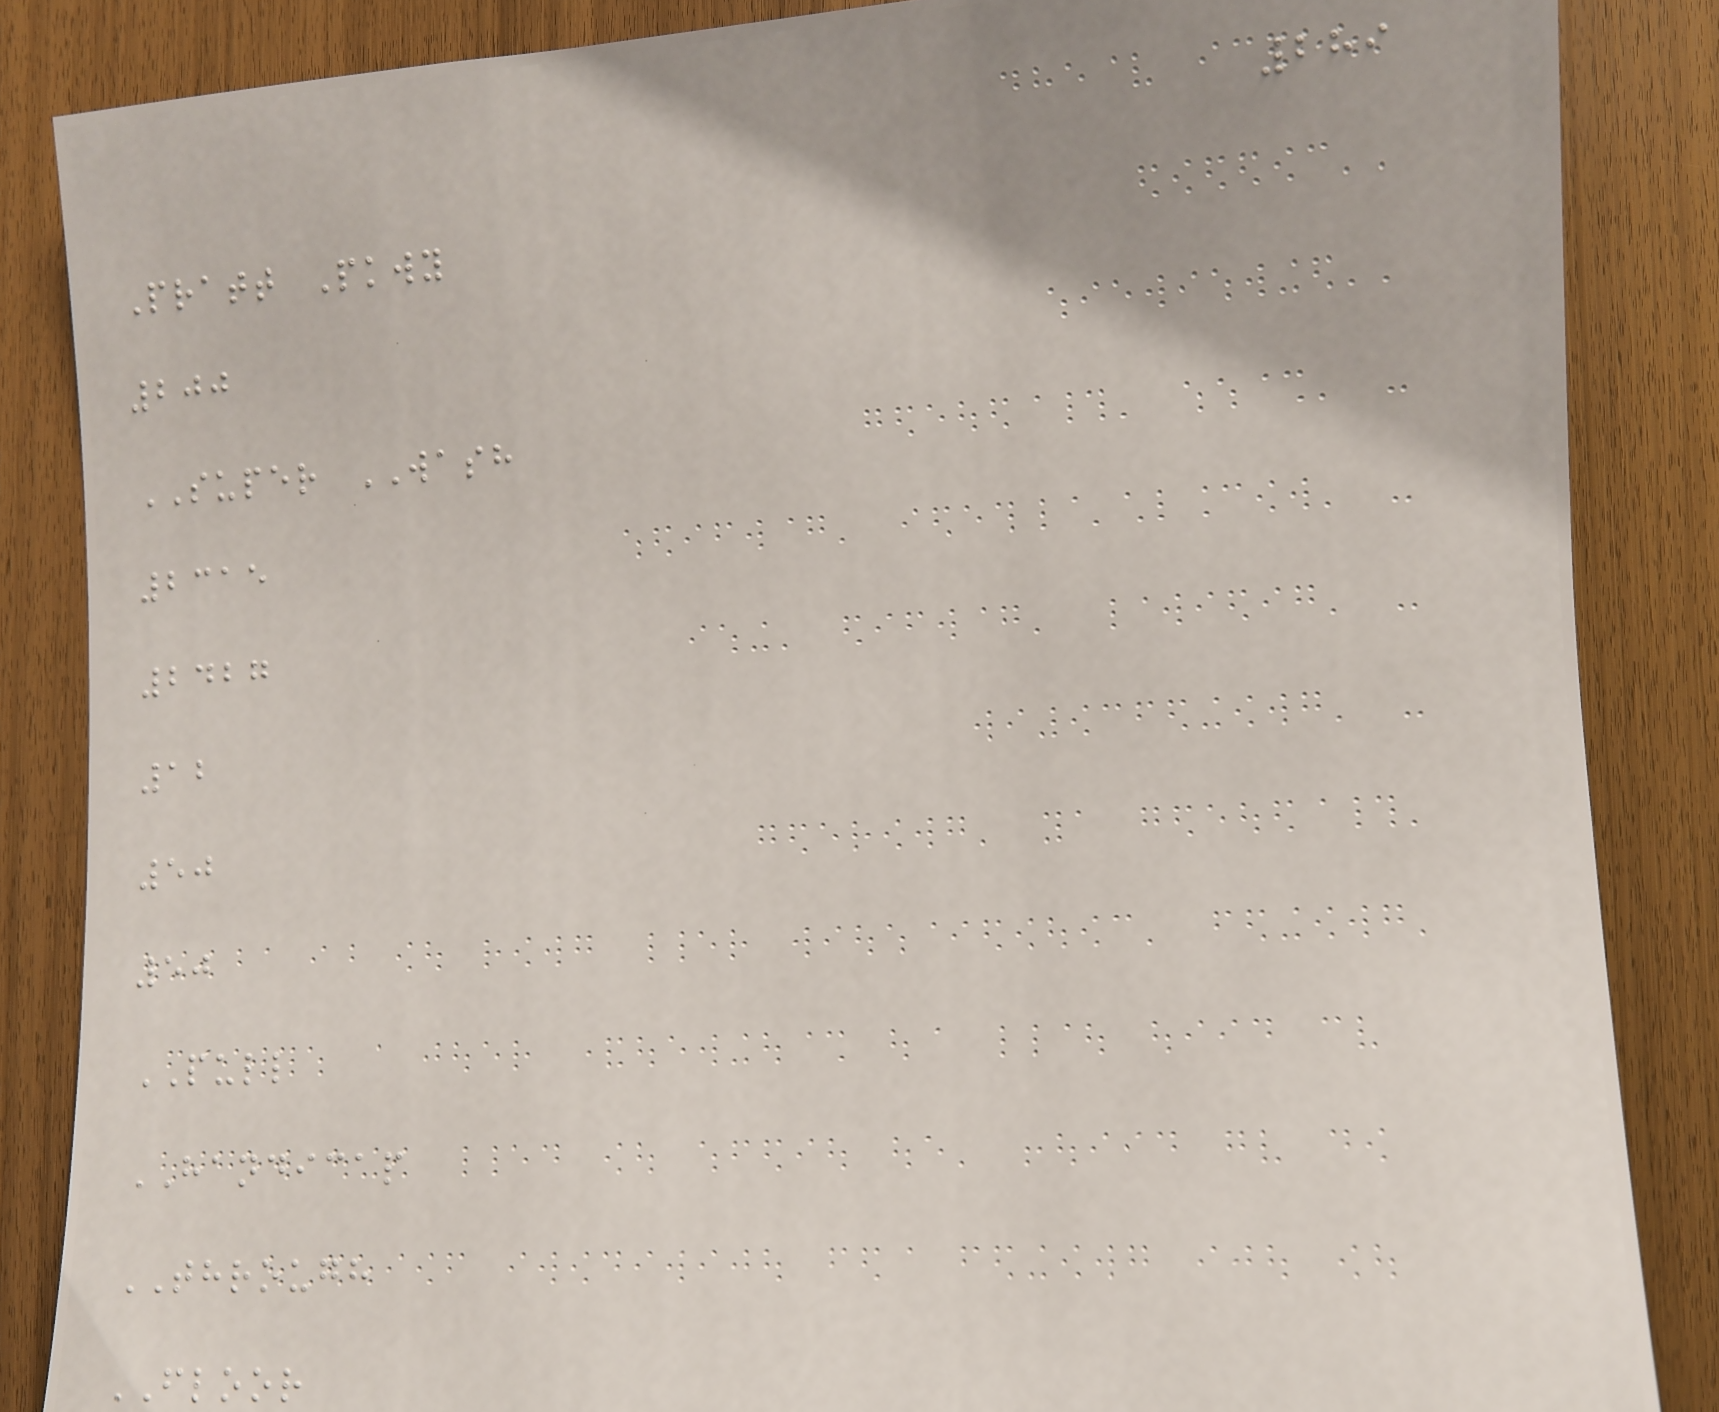289
Pratt Pkwy
200
SUPER WASH
2315
2427
12
50
50
PULL
HANDICAP
THROUGH
FLOOR
